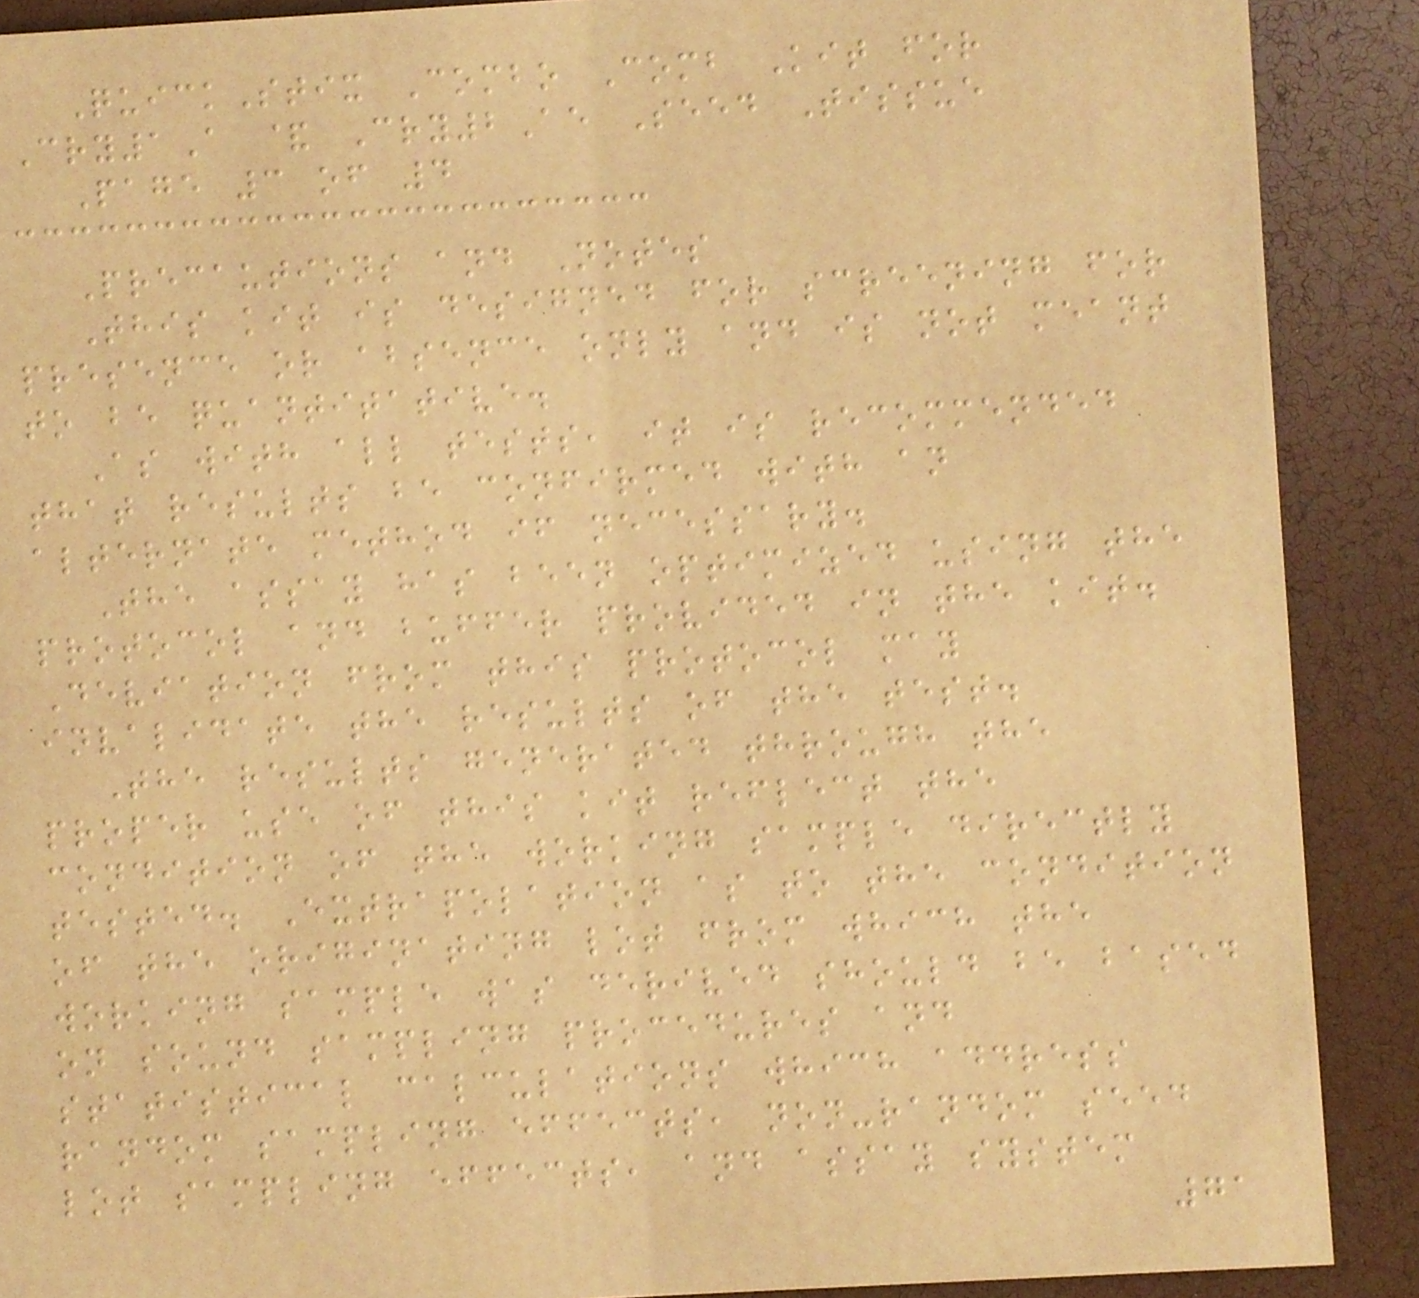QuickStix Combo Comb Kit for
Cry1A & Cry2Ae Seed Tissue
Page 3 of 4
Precautions and Notes
This kit is designed for screening for
presence or absence only and is not meant
to be quantitative.
As with all tests, it is recommended
that results be confirmed with an
alternate method if necessary.
The assay has been optimized using the
protocol and buffer provided in the kit.
Deviation from this protocol may
invalidate the results of the test.
The results generated through the
proper use of this kit reflect the
condition of the working sample directly
tested. Extrapolation as to the condition
of the originating lot from which the
working sample was derived should be based
on sound sampling procedures and
statistical calculations which address
random sampling effects, non-random seed
lot sampling effects, and assay system
71
